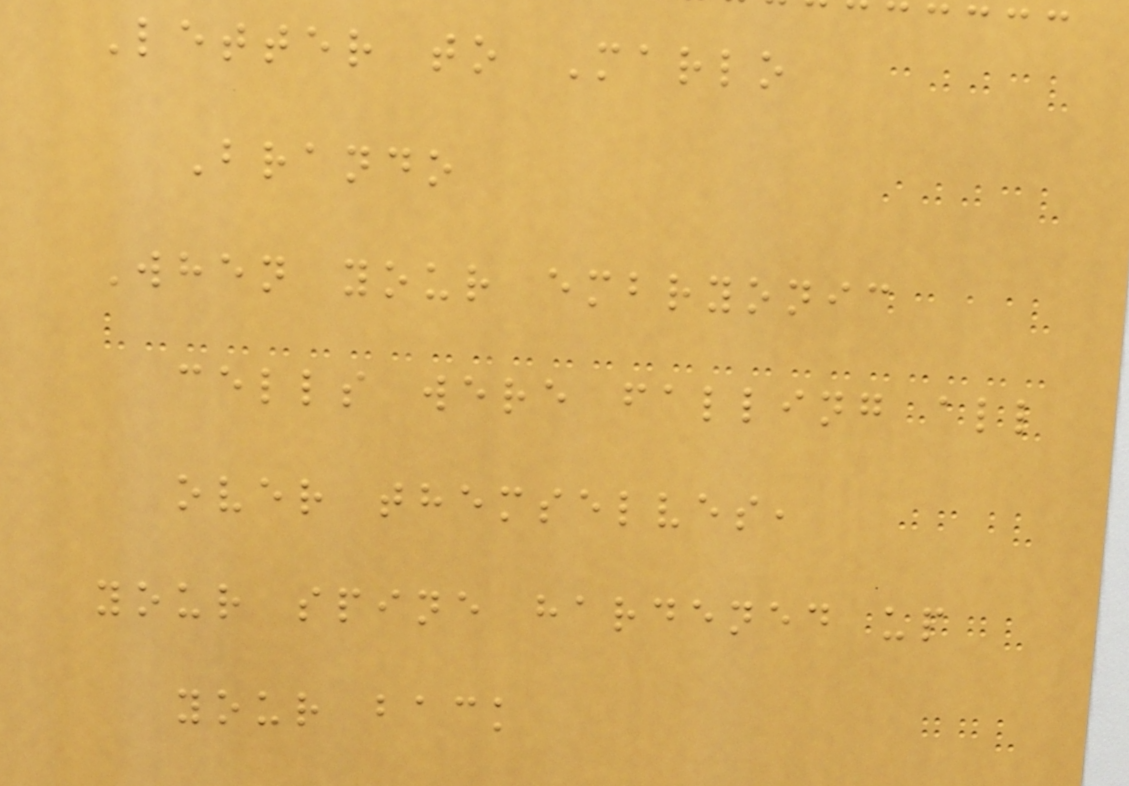Letter to Marlo
Brando
When your embryonic
cells were falling all
over themselves,
your spine hardened up
your back
